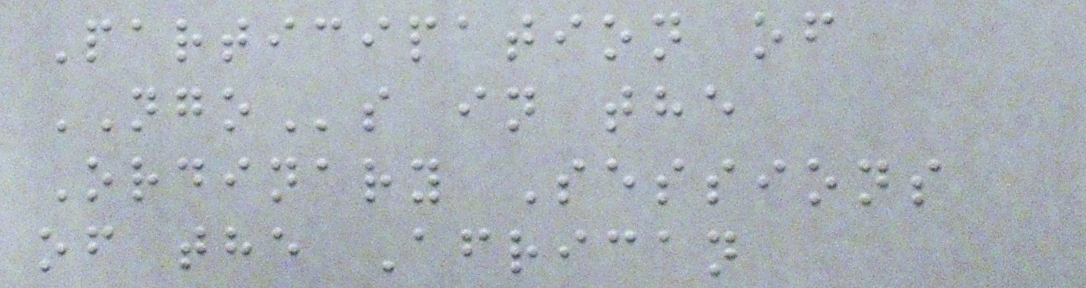Participation of
NGOs in the
Ordinary Sessions
of the African
